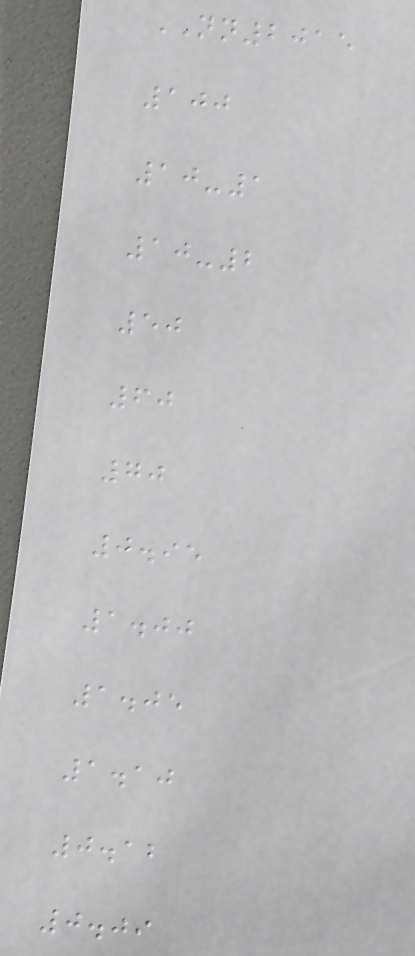NN2015
100
10-1
10-2
50
60
70
0.95
1.00
1.05
1.10
0.12
0.09
